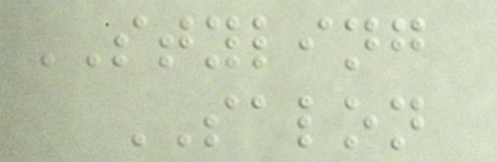STYLING
SALON
